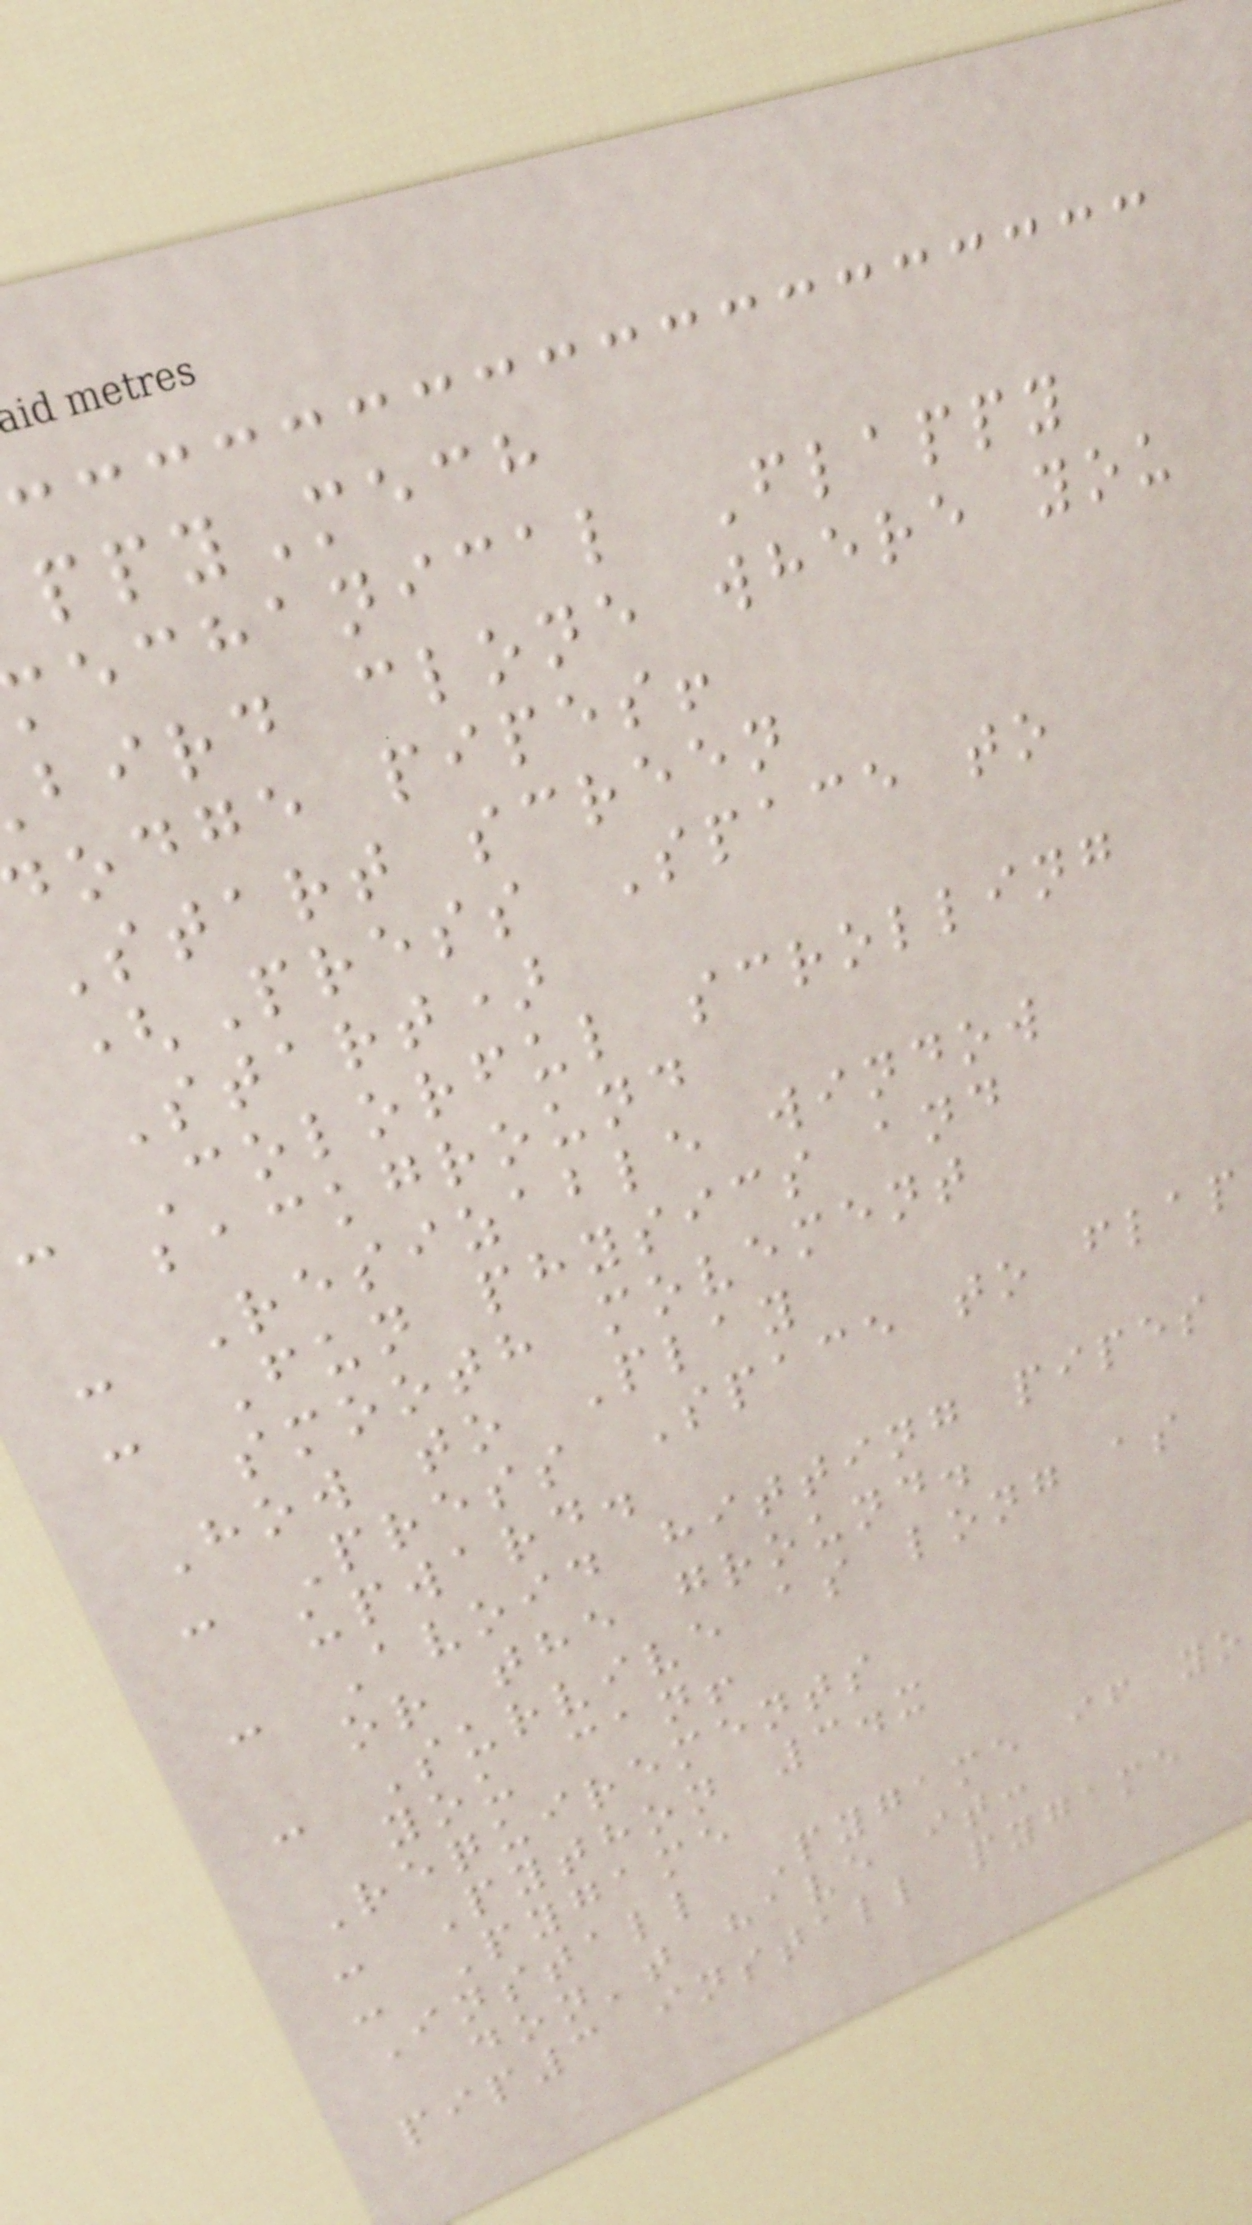ppyMech
echanical Flappy
bird clone where you
odge pipes!
Start screen
(Press Space to
Start)
- Colorful scrolling
background
- Resizable window
- Fun physics and
smooth movement
How to Play
- Press Space to flap
upward.
- Avoid hitting pipes
or the ground.
- Survive as long as
you can!
Requirements
- Python 3.x
- Pygame
Install Pygame if yo
don't have it:
pip3 install pygame
